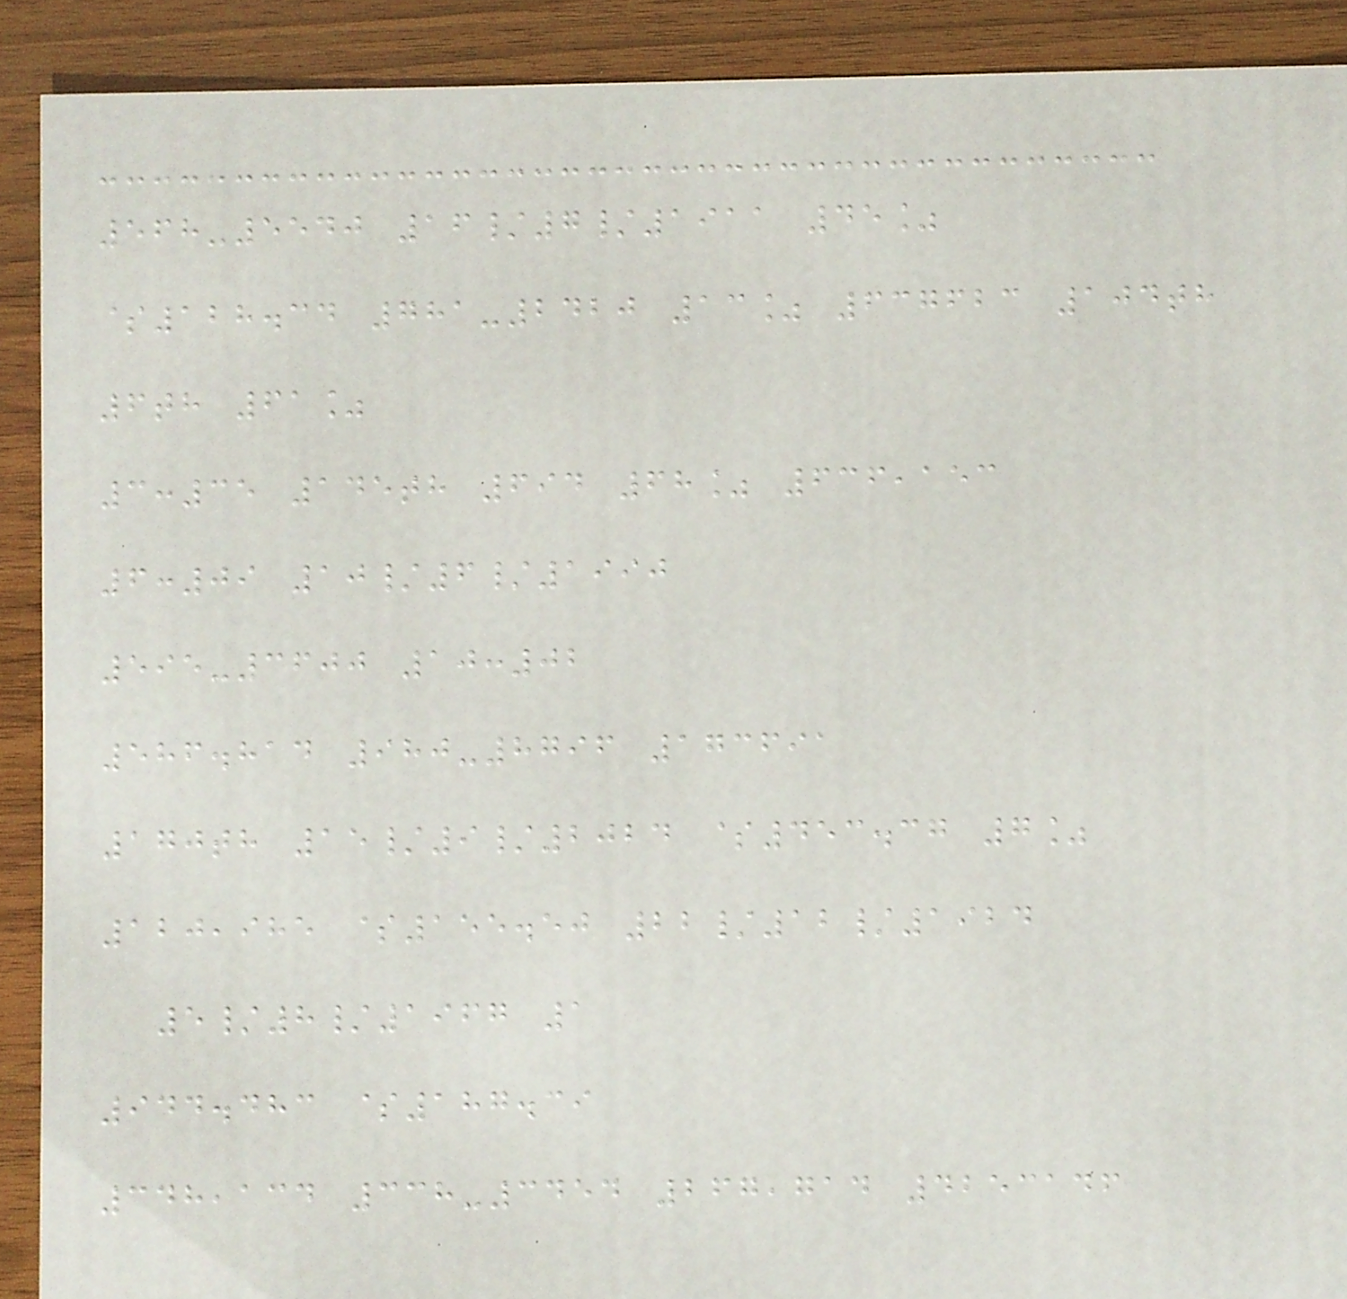568-5540 16/7/1911 45%
$128.34 781-2420 13% 637623 104th
6th 61%
3:35 145th 694 68% 636,153
6:09 10/6/1990
595-3600 10:02
586.814 980-8796 173691
170th 15/9/2024 $453.37 7%
120,985 $155.50 22/12/1924
5/8/1967 1
944.483 $187.39
348,134 338-3454 267,714 4253146
